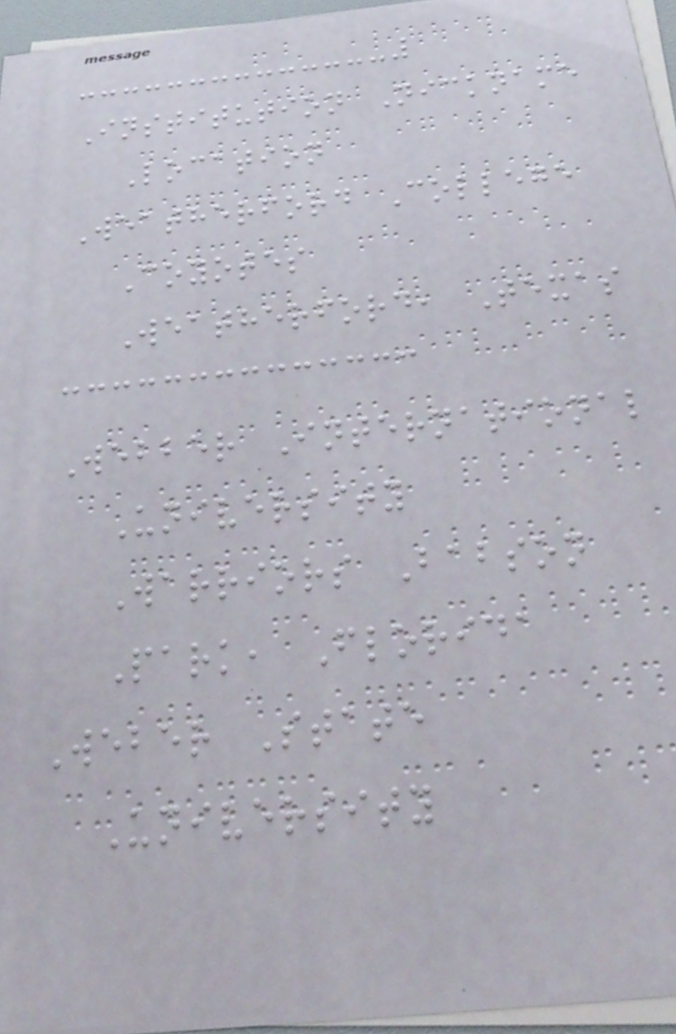Institution Nickname
Location
Weatherford College
Coyotes
Weatherford, Texas
Webber International
University
Warriors Babson
Park, Florida
Weber State
University
